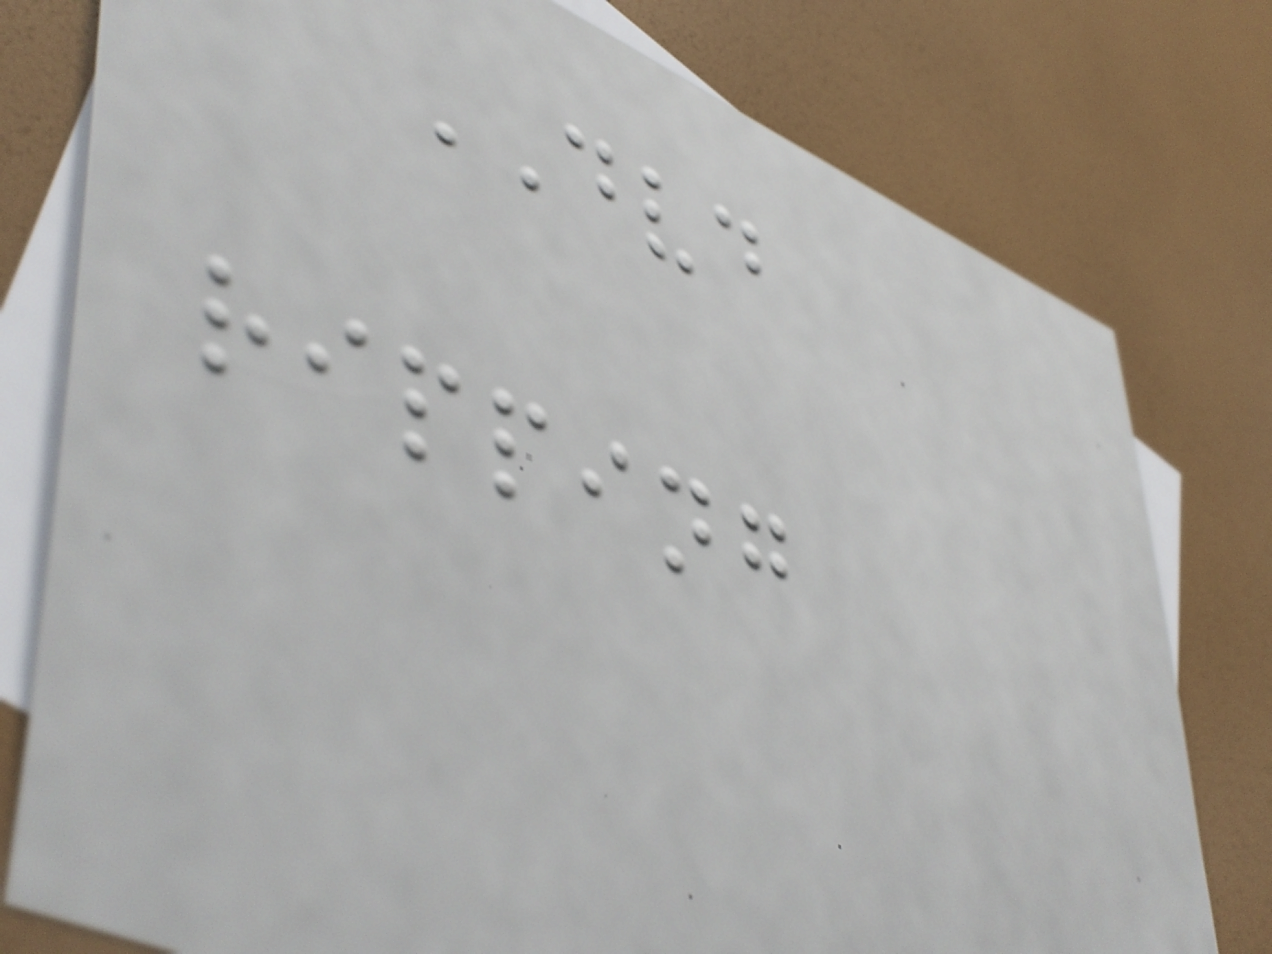DVD
ripping
